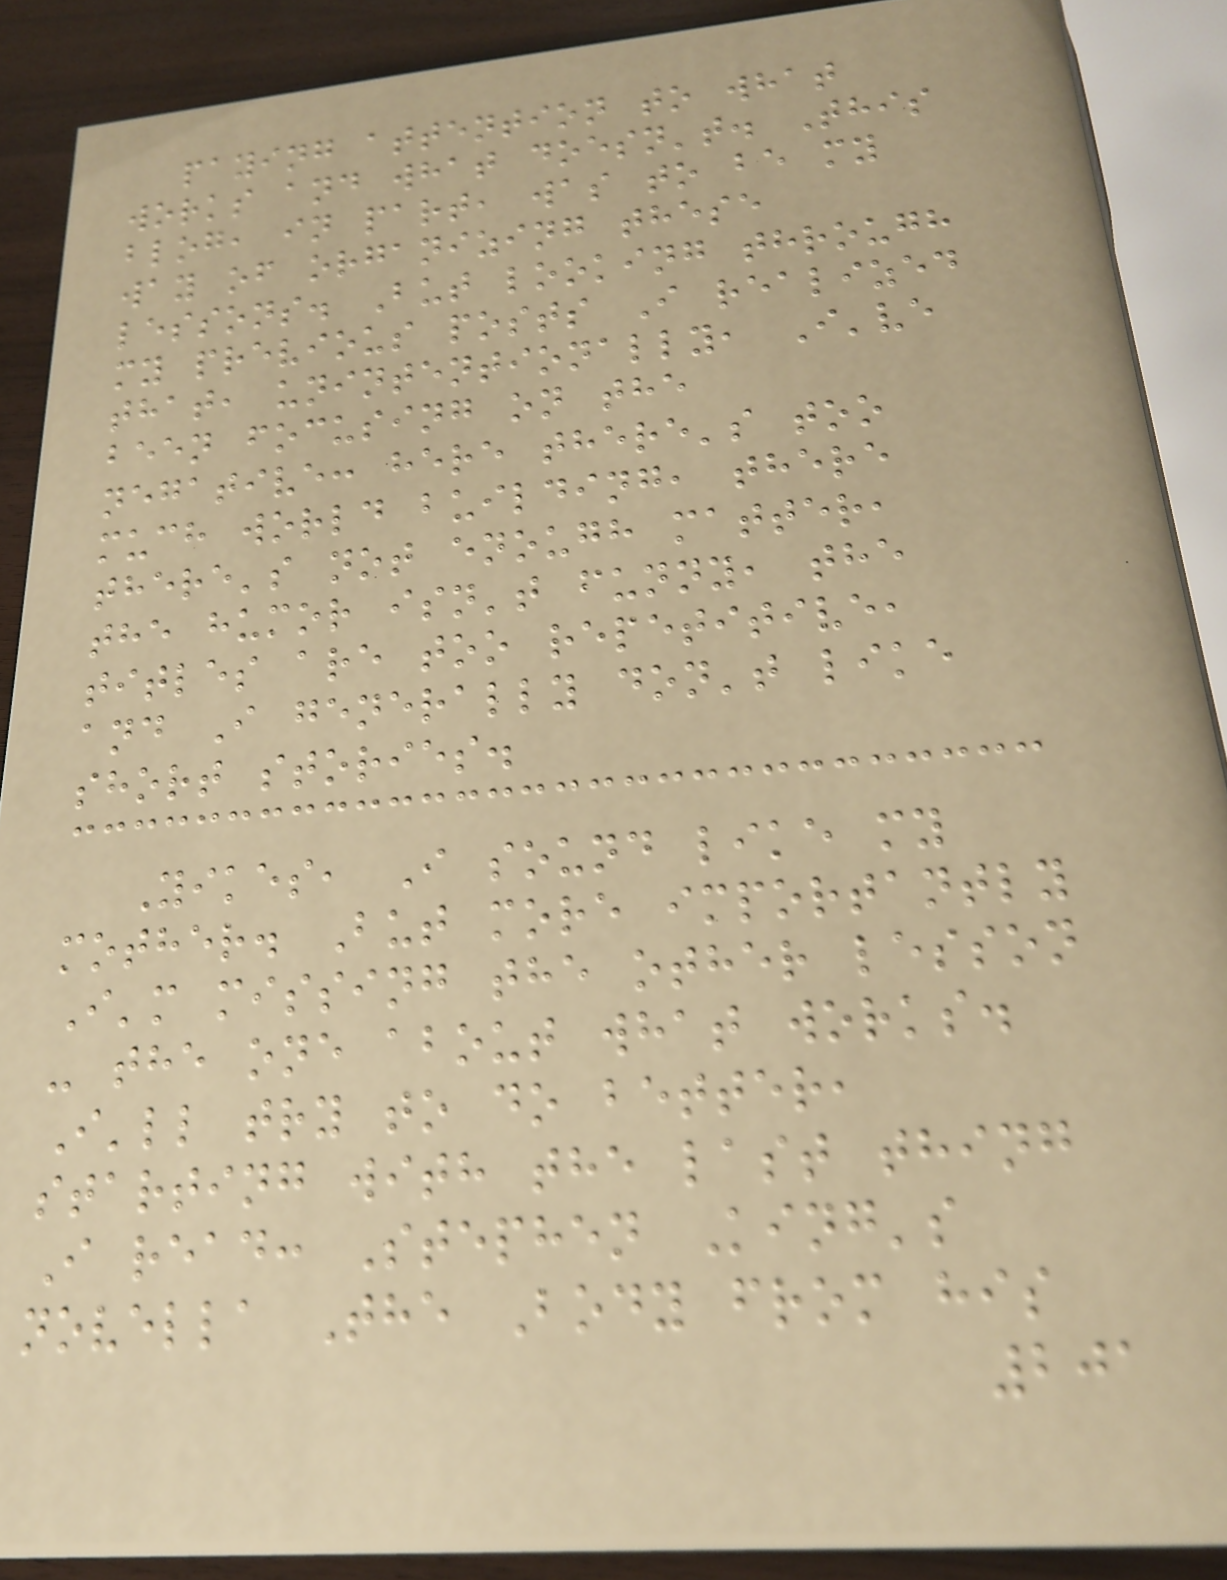paying attention to what
works and what doesn't. This
blog, in part, was to be my
way of organizing these
lessons. But looking through
my previous posts I realized
that, unintentionally, I've
been focusing on the
negative: here there's too
much world building, there
there's not enough matter,
the humor isn't funny, the
titles are too repetitive,
and I generally don't like
short stories.
Yikes, I sound like my
mother. But more importantly
I'm missing the other lesson
- the one about what works.
I'll try to do better,
starting with the last thing
I read: Stephen King's
novella The Body from his
201
